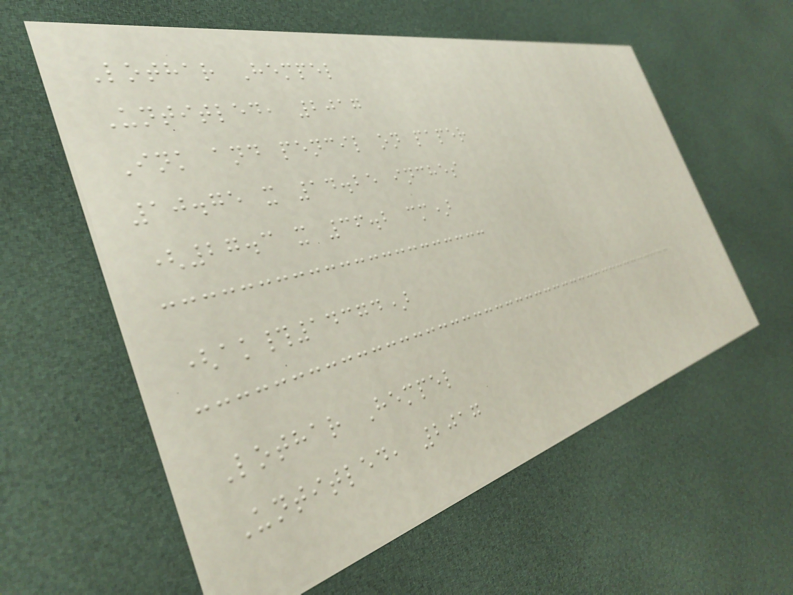Lothar Hempel
Untitled, 2017
Ink and pencil on paper
10.75 x 14.25 inches
(27.3 x 36.2 cm)
(ak#14374)
Lothar Hempel
Untitled, 2017
